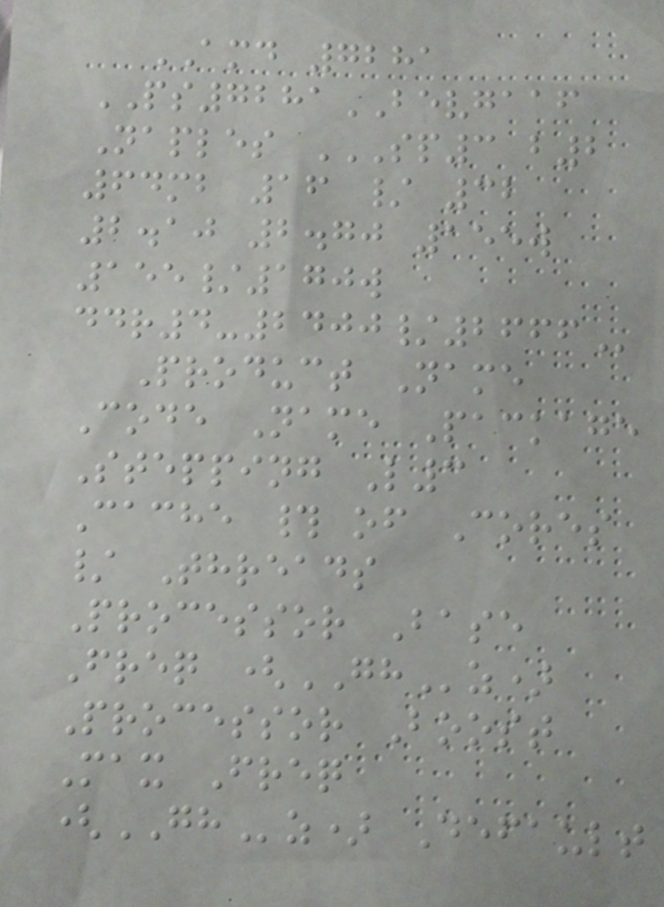AMD 7281
PS7281BEVGAAF
Naples SP3 B2
64MB 16 / 32
2.10 2.70 155W
155/170W
DDR4-2400/2666
Product Name
Code Name Package
Stepping L3
Cache # of Cores
/ Threads
Processor Base
Freq (GHz)
Processor Boost
Max Freq
(GHz) Default
